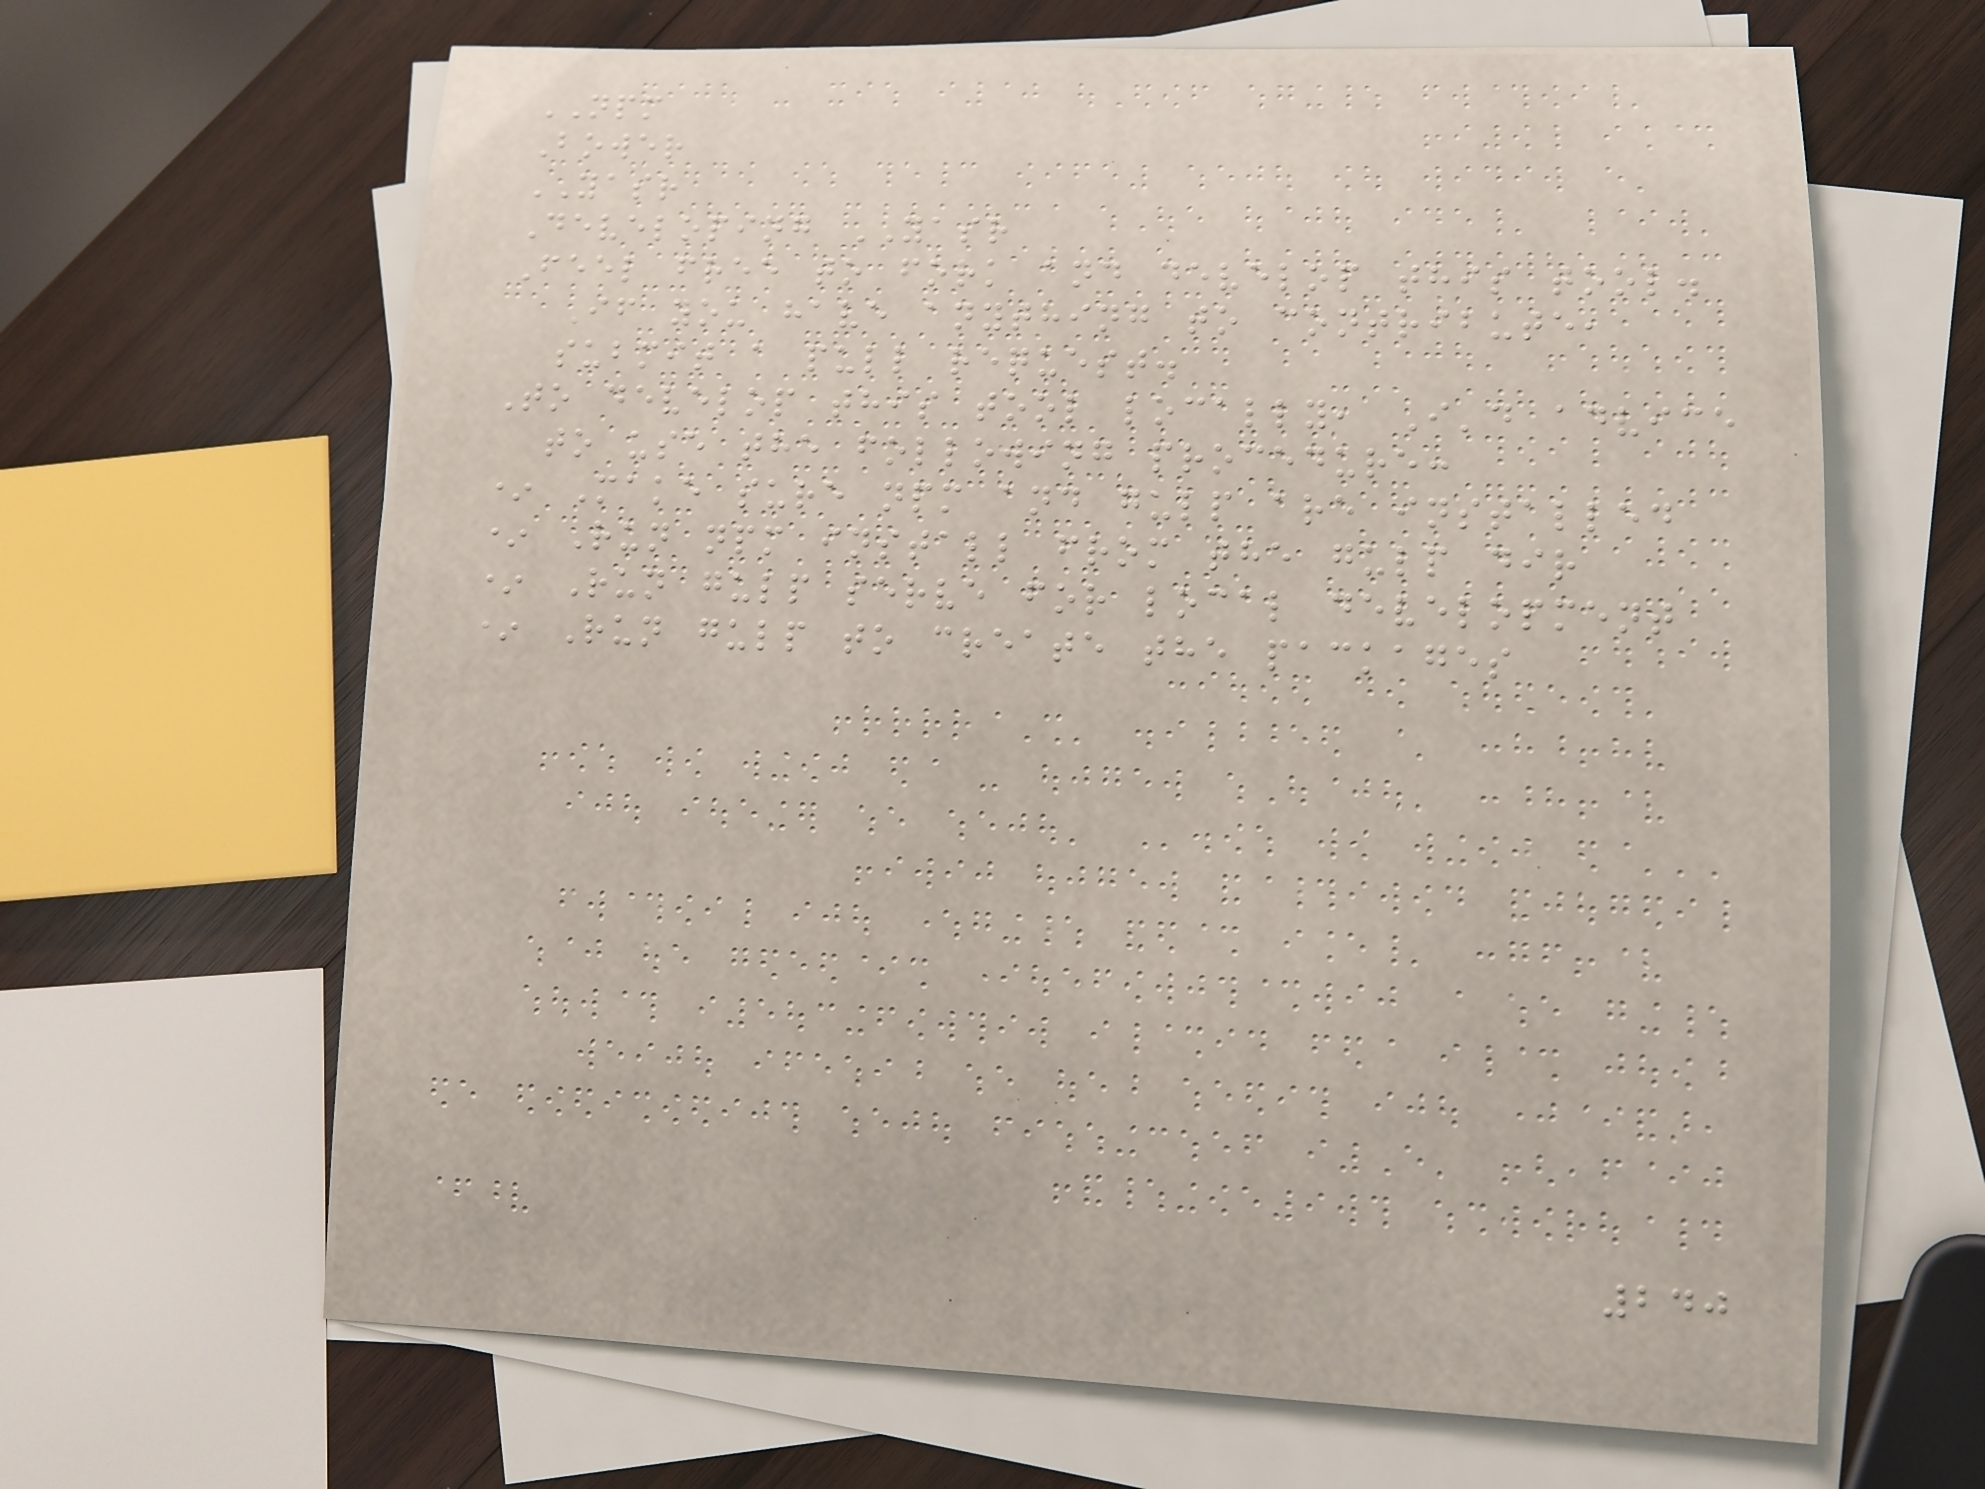NPM
Bower
YASR
Developing YASR
Feel free to fork and develop this tool.
If you have anything to contribute,
submit a pull request.
To develop this tool locally, I'd advice
to use the following procedure:
* Make sure npm and gulp are installed
* Run npm install from the gulp dir
* Run gulp serve for local development
* Run gulp to create the packages
240
